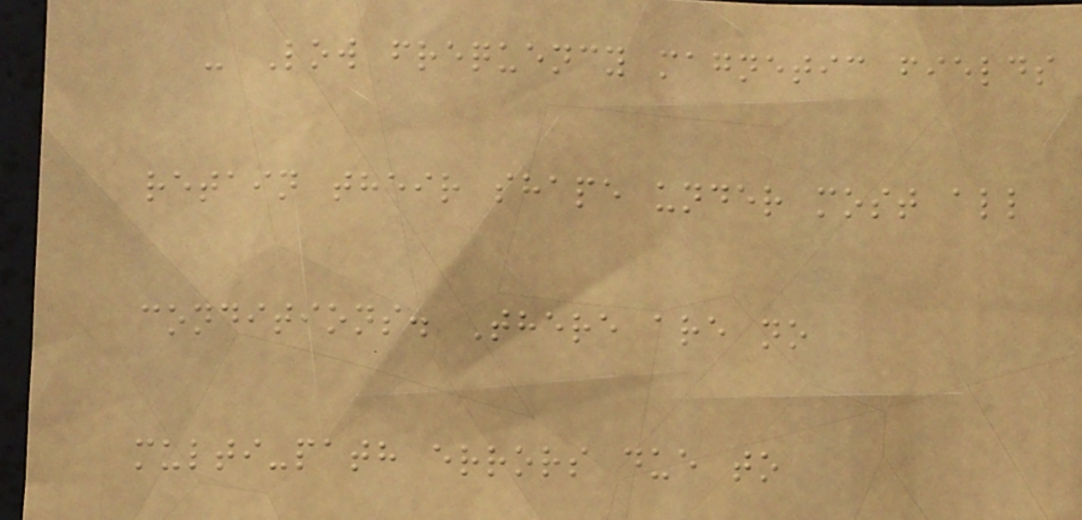- Low frequency magnetic fields
retain their shape under most all
conditions. There are no
multi-path errors due to
